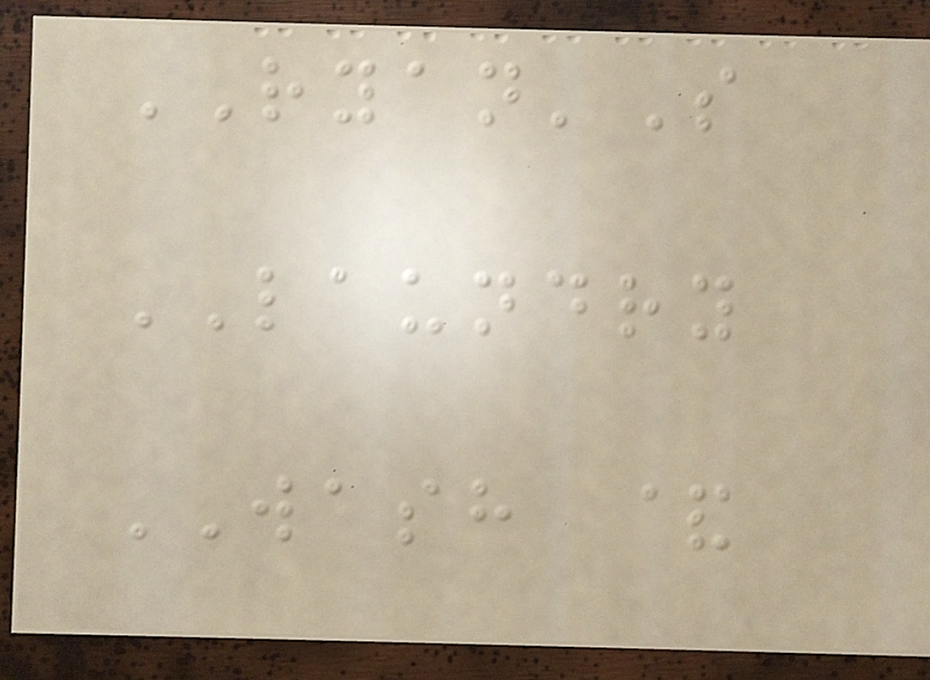RYAN'S
LAUNDRY
WASH &
